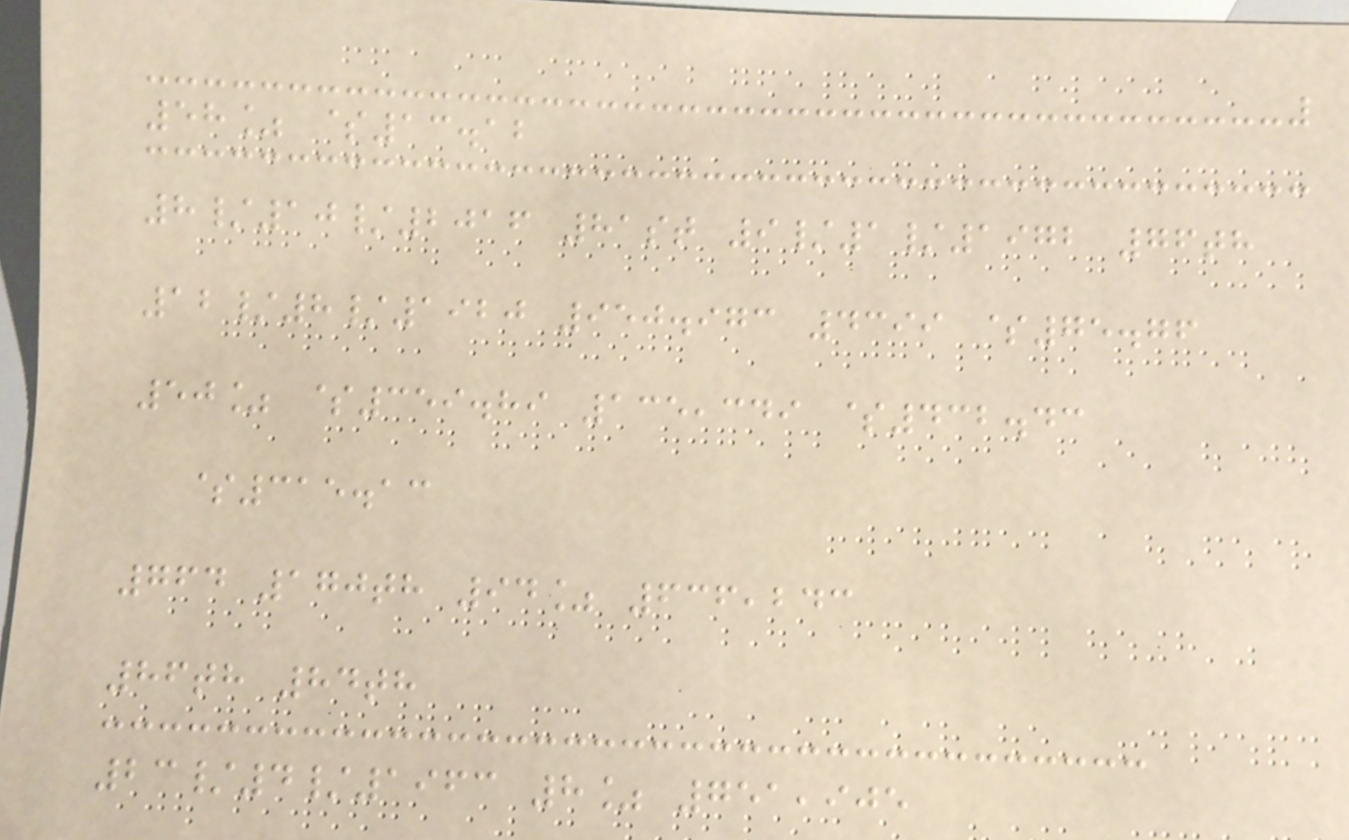58% $13.12
8/10/2016 81st 9/1/1972 76th
12/8/1920 950.973 4399 $75.76
50% $359.89 135,349 $432.43
$315.13
764 170th 94% 636,243
86th 84th
23/4/1963 8% 751,905
